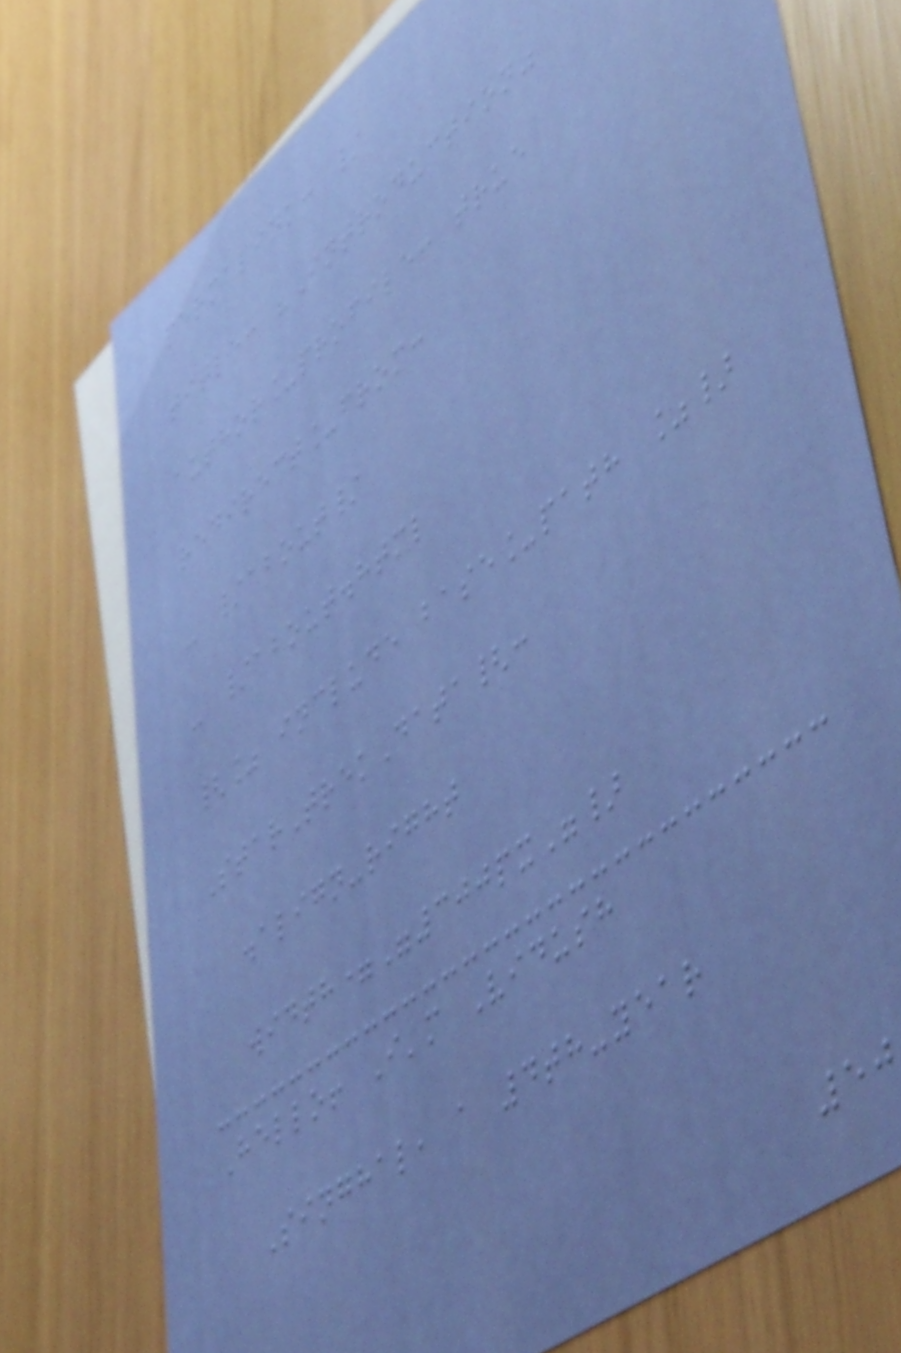permalink: /
title: "Introduction"
author_profile: true
redirect_from:
- /about/
- /about.html
{% include base_path %}
StarTrekData{:
.align-right
width="300px"}
Hello! I'm Vidush
Singhal, a 4th-year
50
